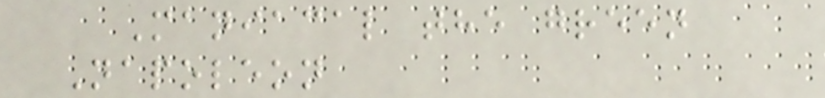Maniacal the green
Napoleon
